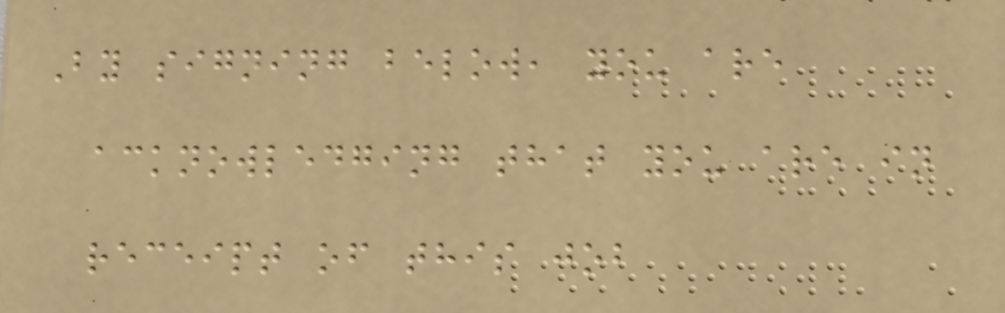By signing below, you are
acknowledging that you are in
receipt of this job
